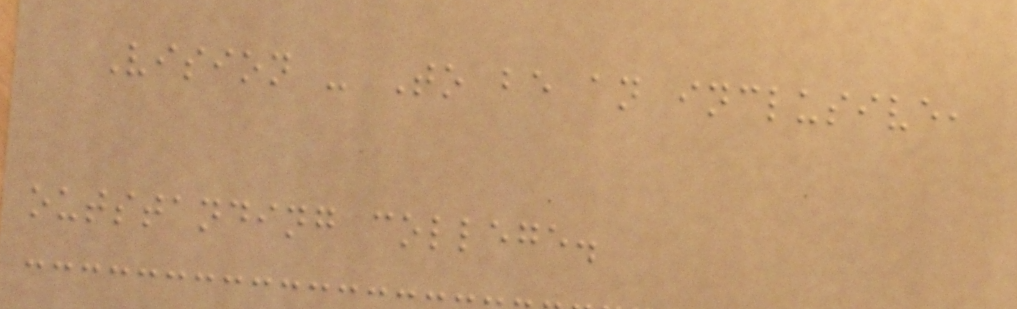Vision - To be an inclusive,
outstanding college.
